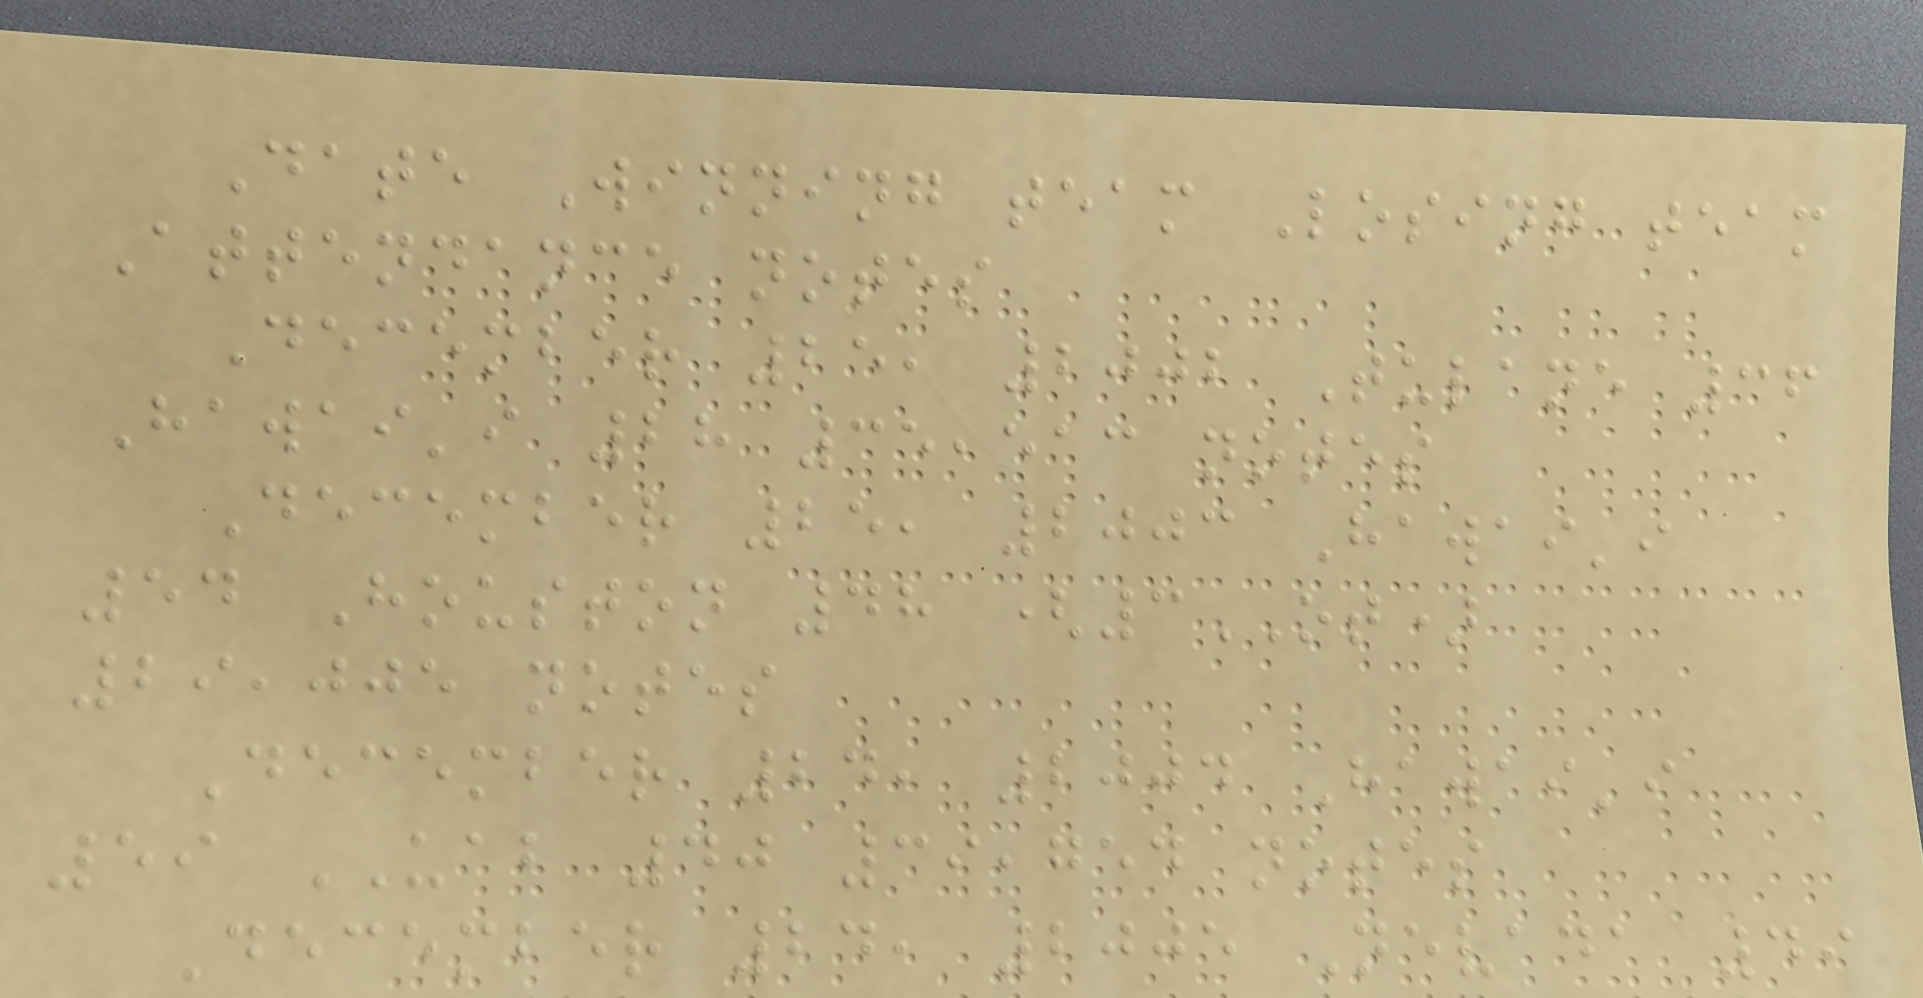Date Winning team Losing team
Attendance notes
December 25, 2002 Tulane 36
Hawai'i 28 35,513 notes
December 25, 2003 Hawai'i
54 Houston 48 (3OT)
29,005 notes
December 24, 2004 Hawai'i
59 UAB 40 39,754 notes
December 24, 2005 Nevada 49
